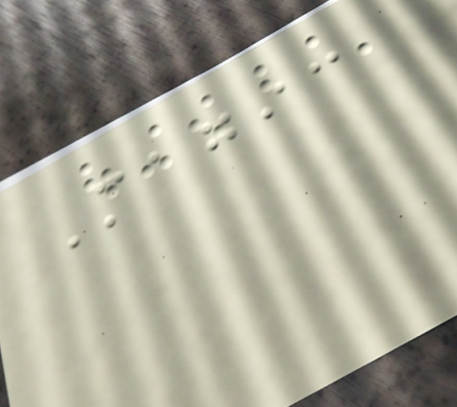Magic
